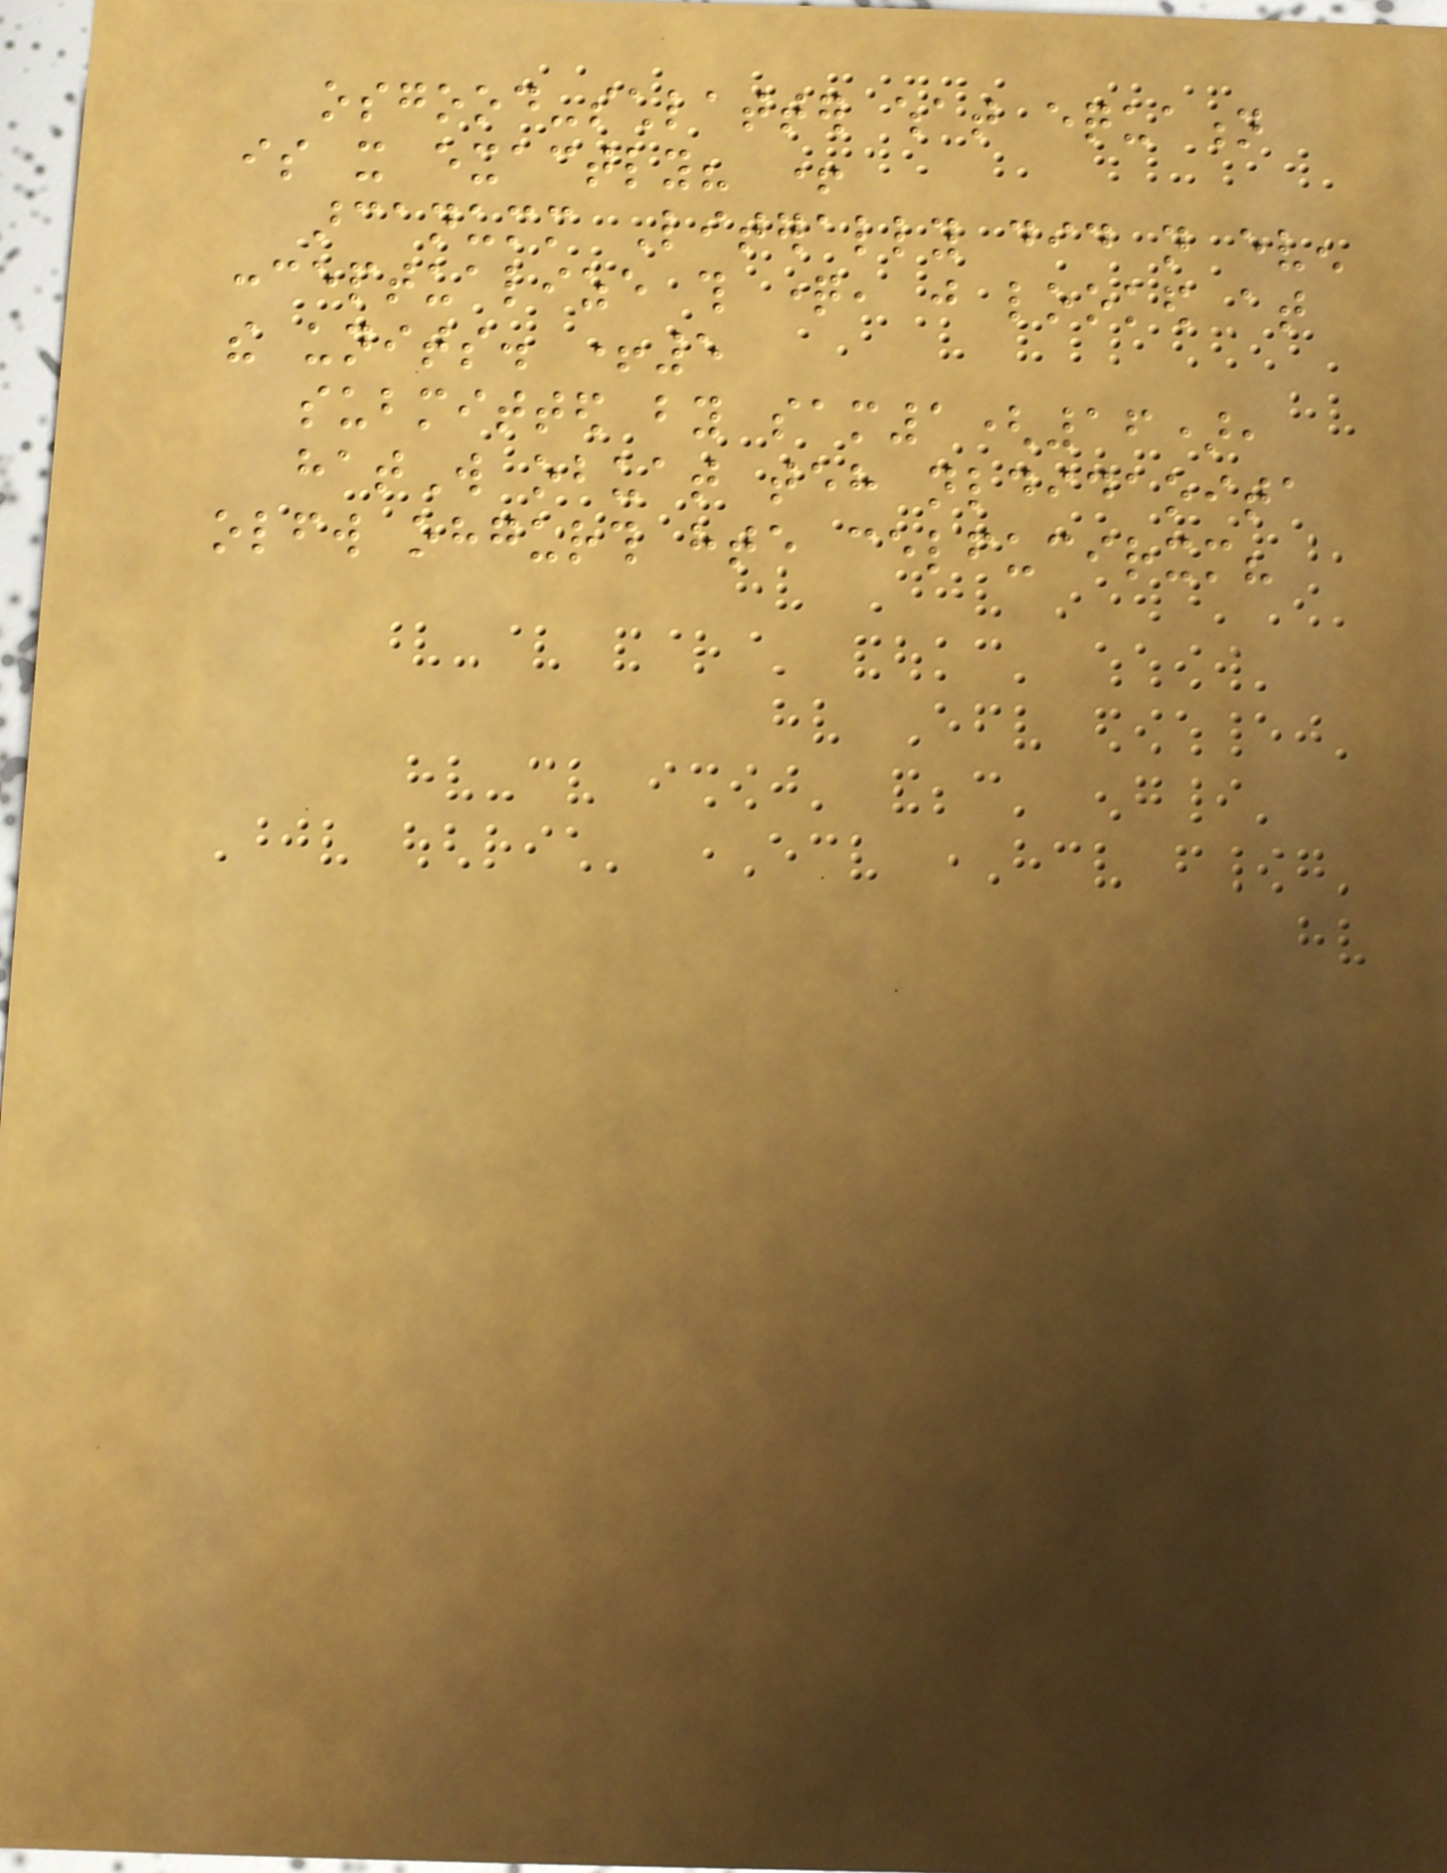osgood-schlatter what equation
is it exactly? +
arcanumm Literally did not even
conceptualize this question, just looked at
the units. +5
submitted by sam1(16),
hatW obuat teh nldidaoita
olfw ohgurth hte celfucirxm?
